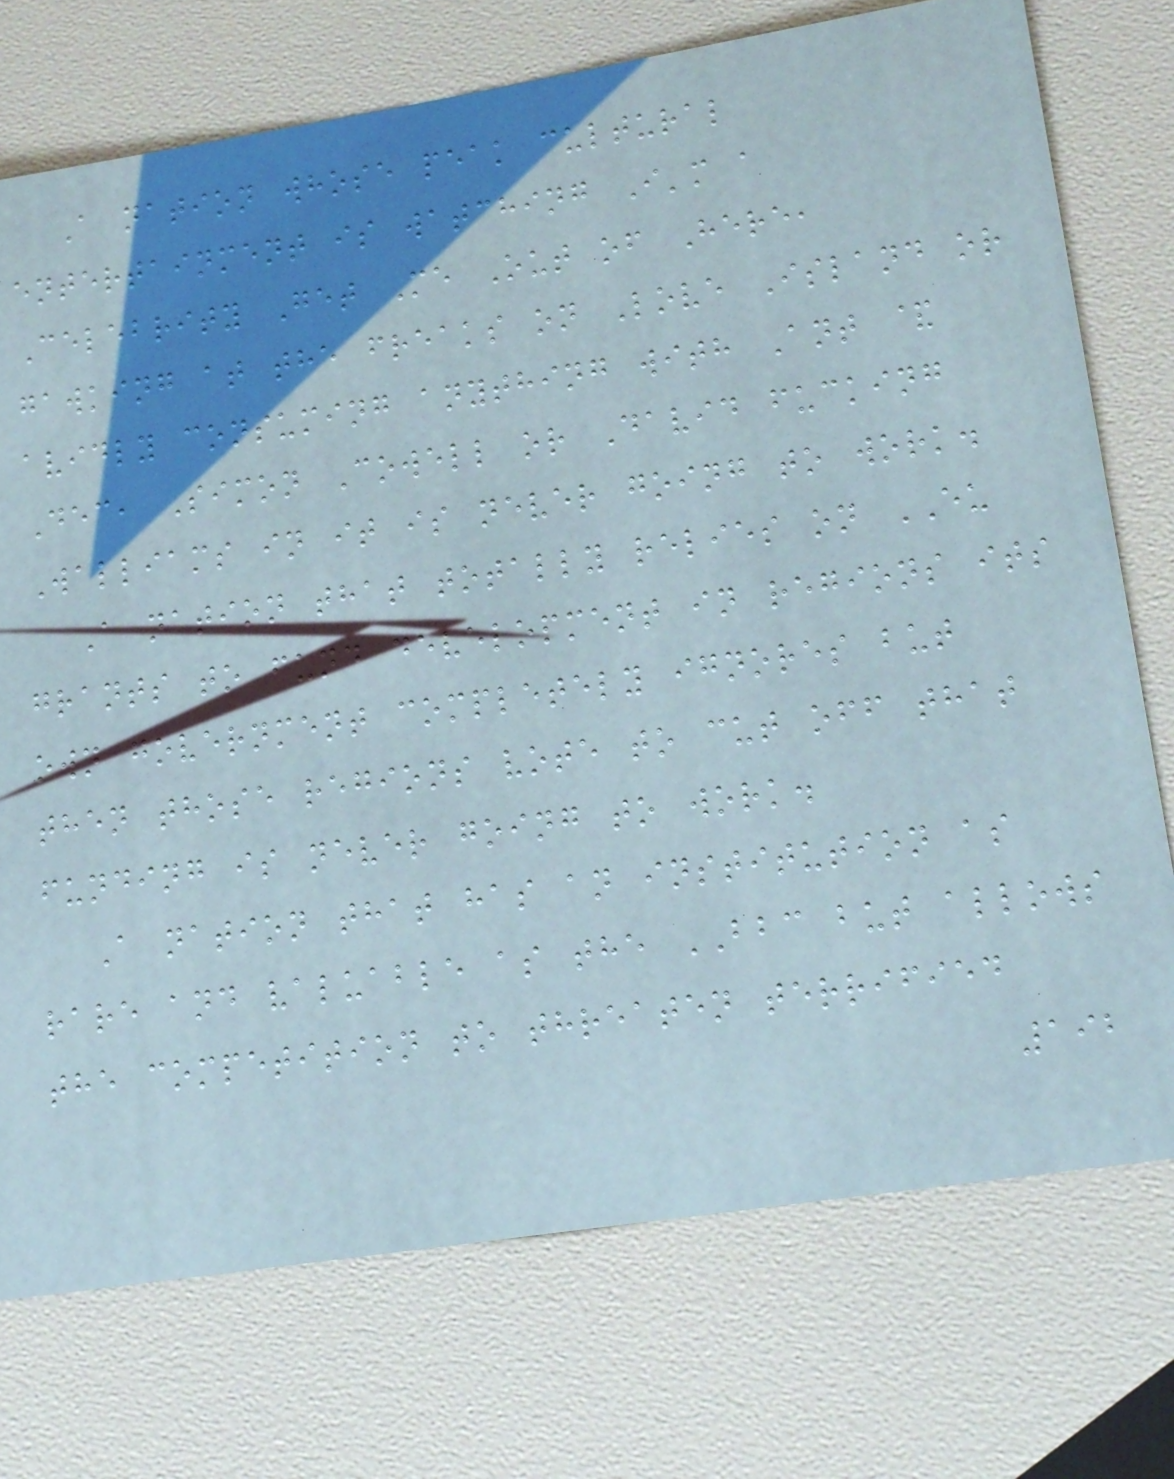A nation whose peak cultural
entertainment is watching I'm a
Celebrity Get Me Out of Here,
gawking at the freaks on Love Island or
avidly consuming anything with Ant &
Dec, Simon Cowell or David fucking
Walliams in it is never going to work.
A nation that totally relies on EU
grants to fund development in regions its
own government completely ignores but
then those regions vote to cut off that
funding is never going to work.
A nation that has an institution as
rare and valuable as the BBC but allows
the competition to threaten terrified
192
